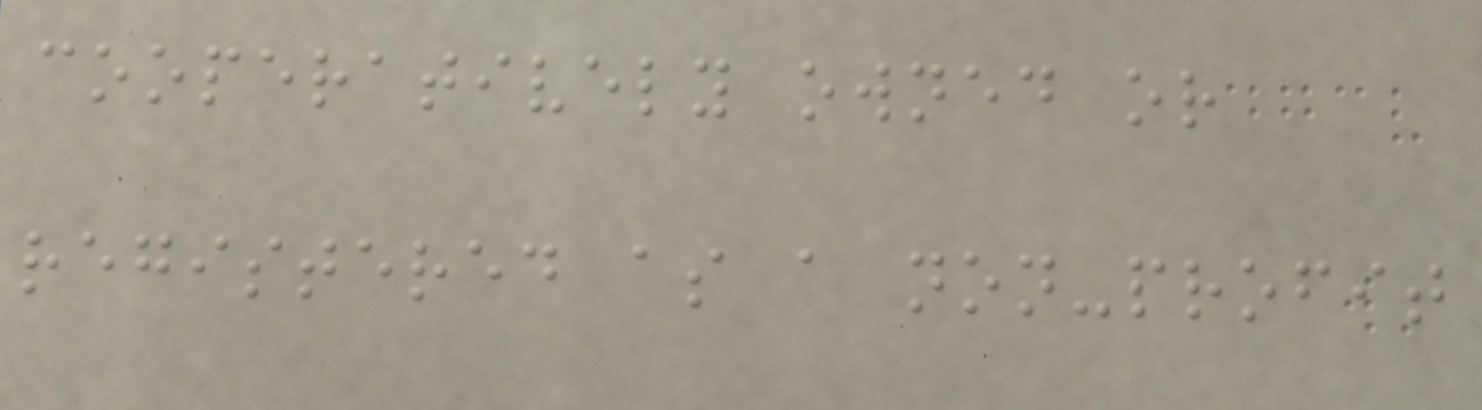cooperatively owned or
registered as a non-profit
